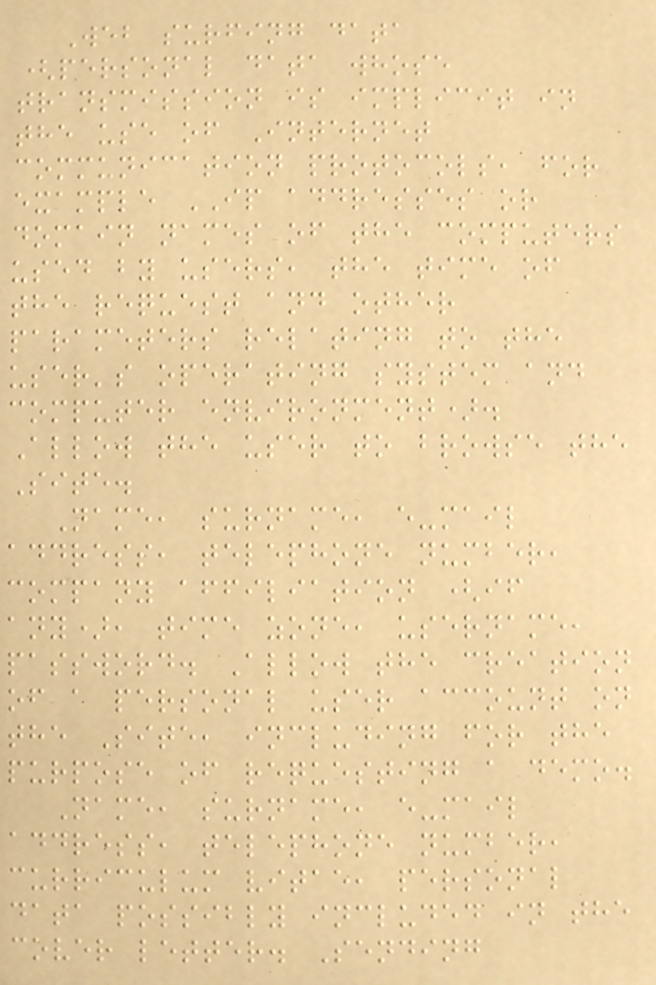Web surfing data
(personal data whose
transmission is implicit in
the use of Internet
communication protocols, for
example IP addresses or
domain names of the computers
used by users, the time of
the request and other
parameters relating to the
user's operating system and
computer environment).
Allow the user to browse the
Site.
Name, surname, e-mail
address, telephone number,
company affiliation (if
any), time zone, username,
password. Allow the creation
of a personal user account on
the Site, including for the
purpose of requesting a demo.
Name, surname, e-mail
address, telephone number,
curriculum vitae, personal
data possibly included in the
cover letter. Sending
